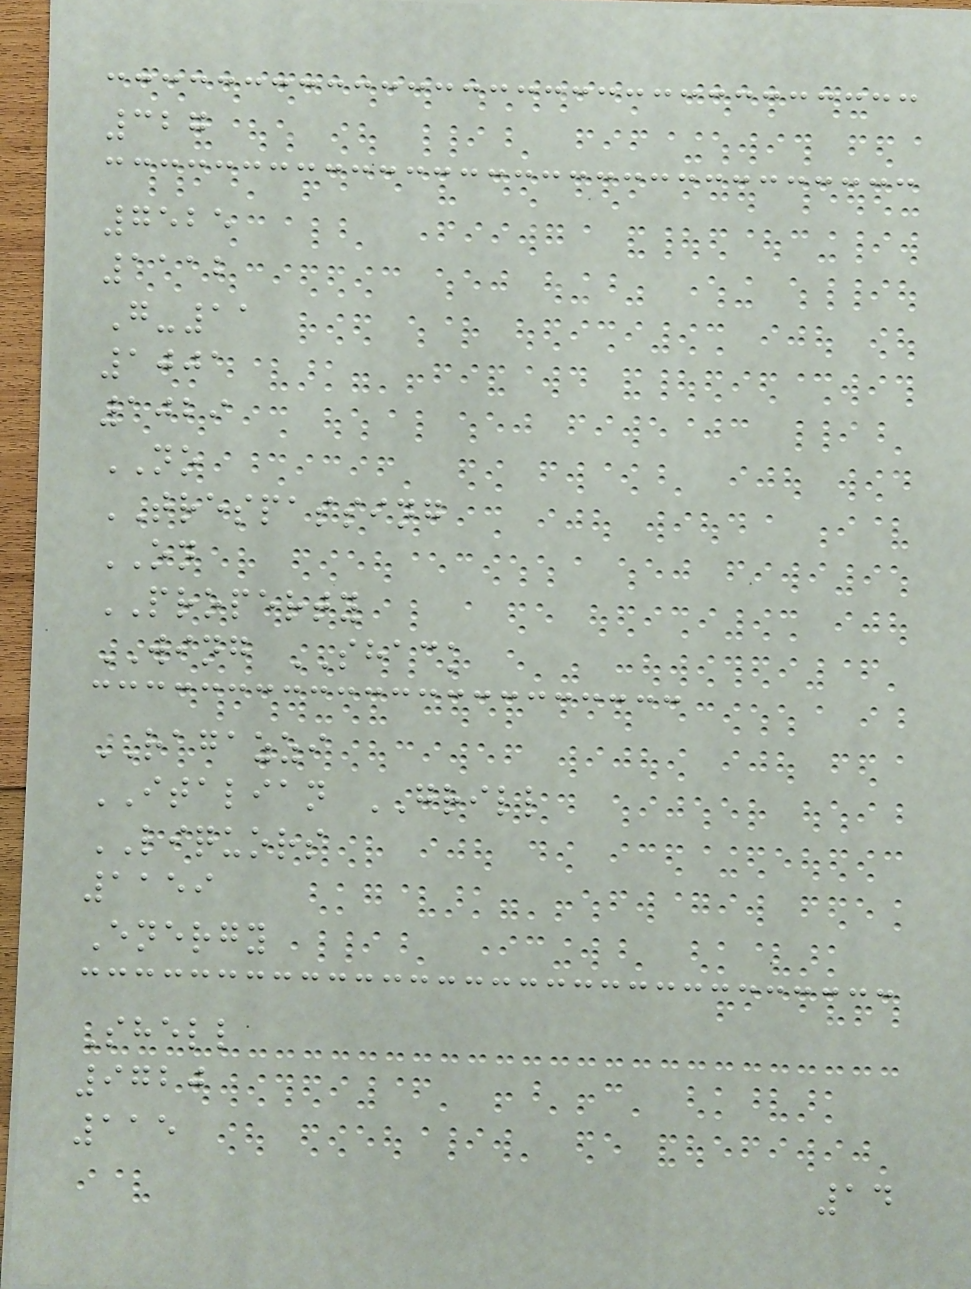327
7525
1112
G-11
1001
1029
NO
TRESPASSING
ON
PROPERTY
WING SHACK
RAGAZZI
ITALIAN GRILL
LIQUORS
1159
Energy
Shell
9720
115
14
